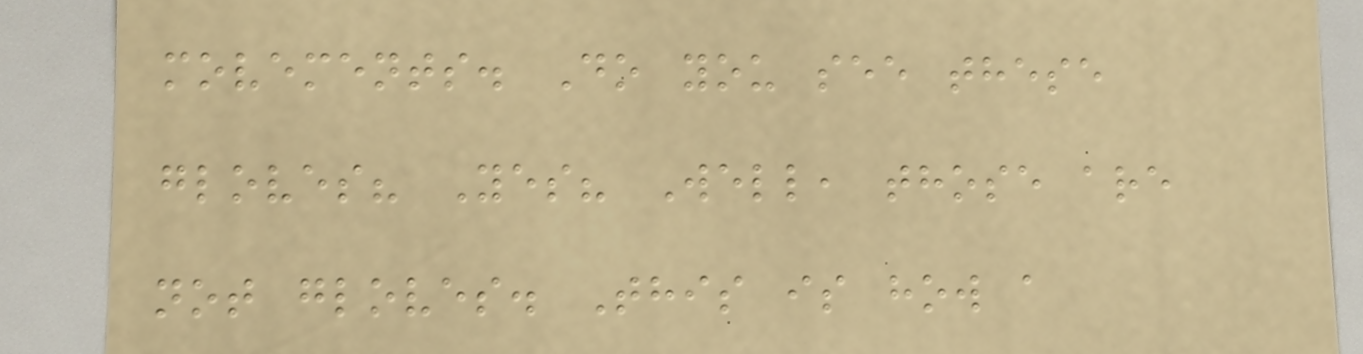movements. Do you see these
gloves? Yes? Well, those are
not gloves. This is how a
